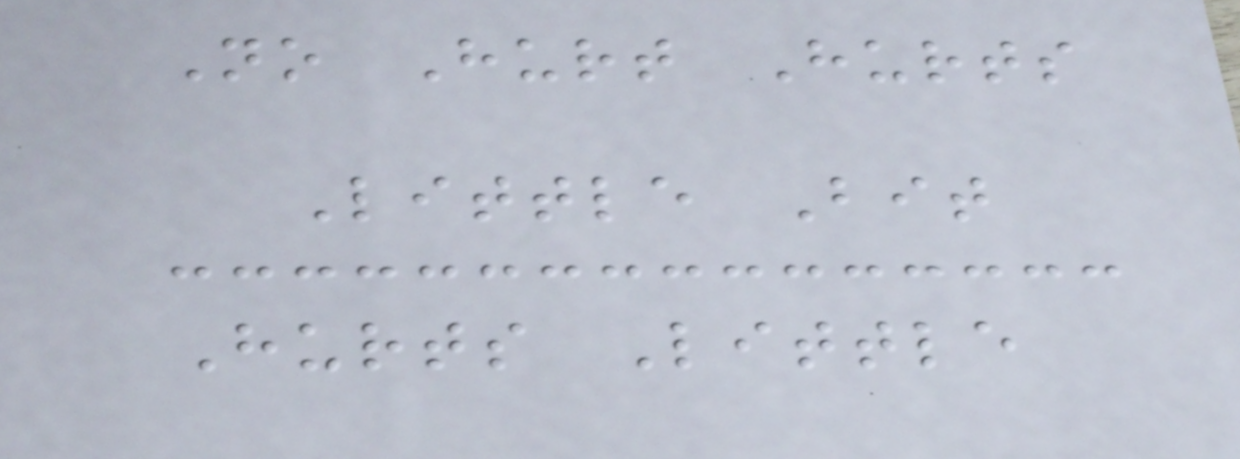No Hurt Hurts
Little Bit
Hurts Little
